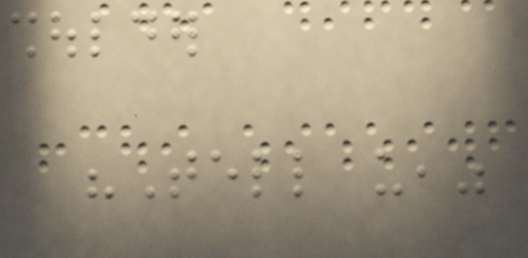shoulder
"Tell us,"
